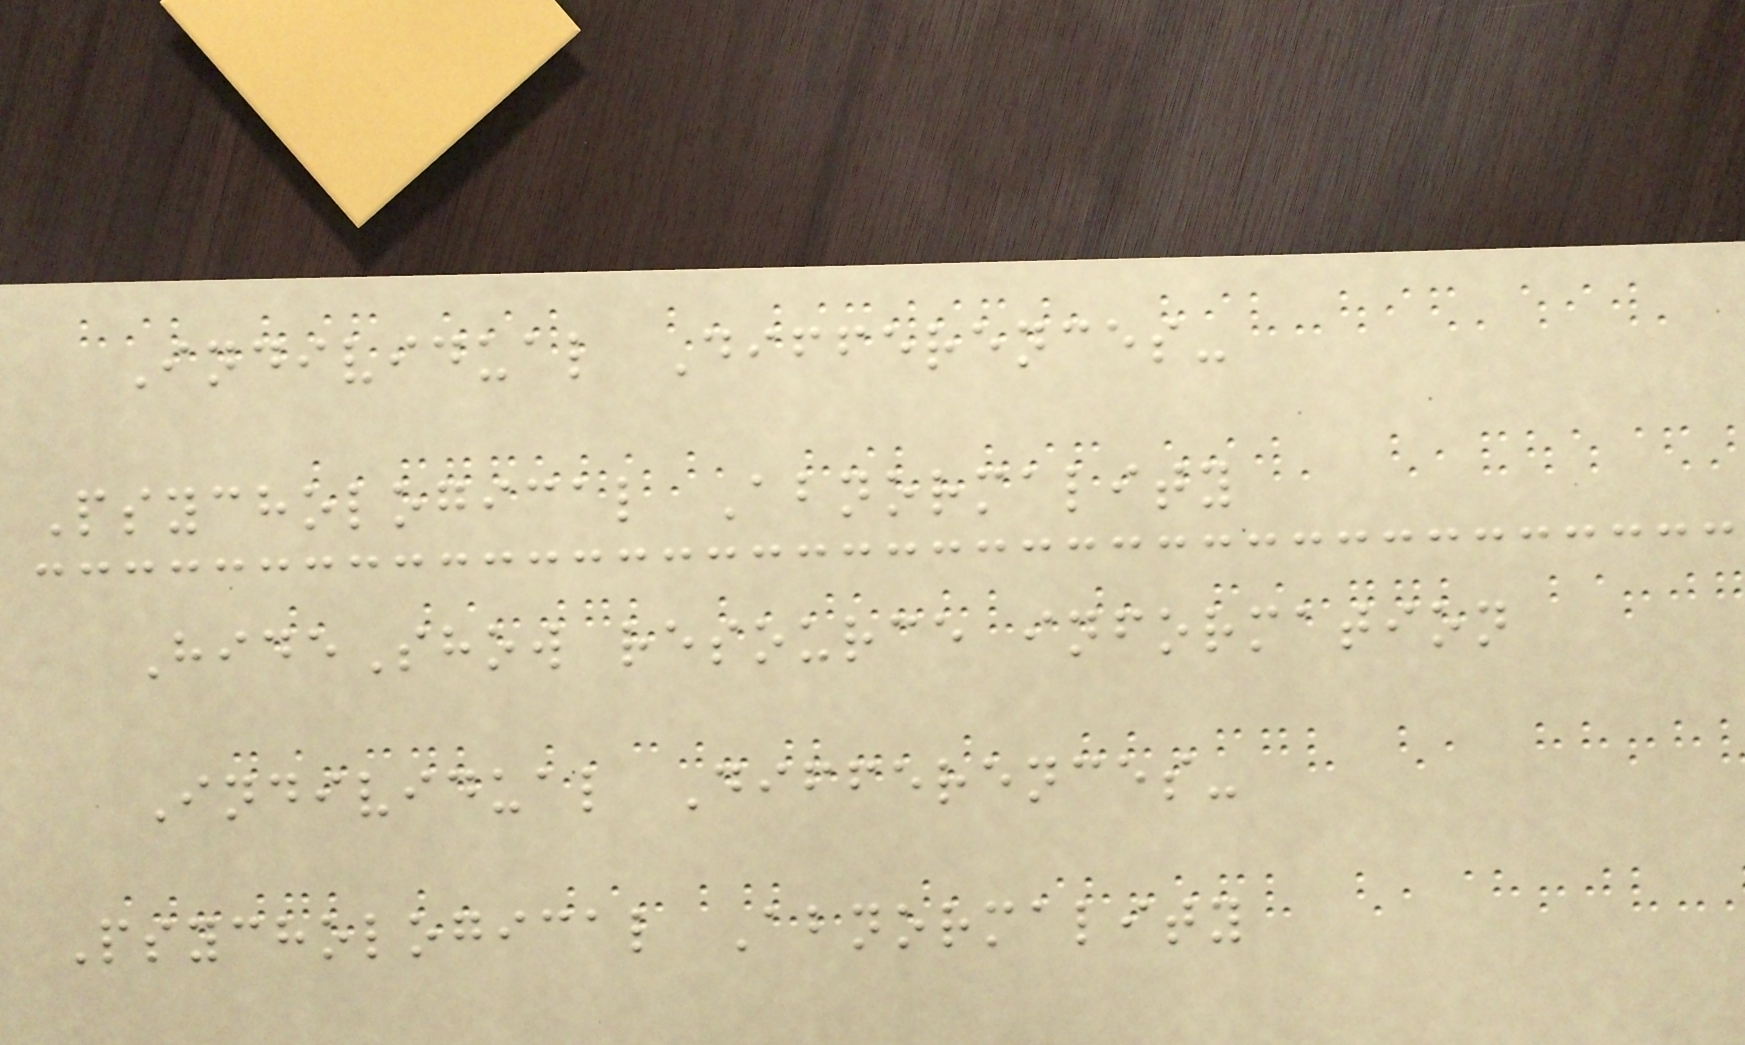Individual Differences-
Psychological Abnormality
HideShow resource information
Individual Differences-
Psychological Abnormality
